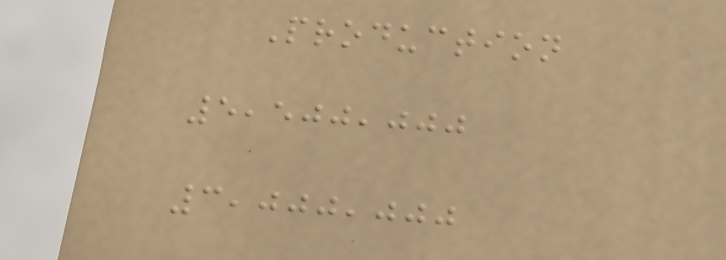Production
5,500,000
3,000,000
